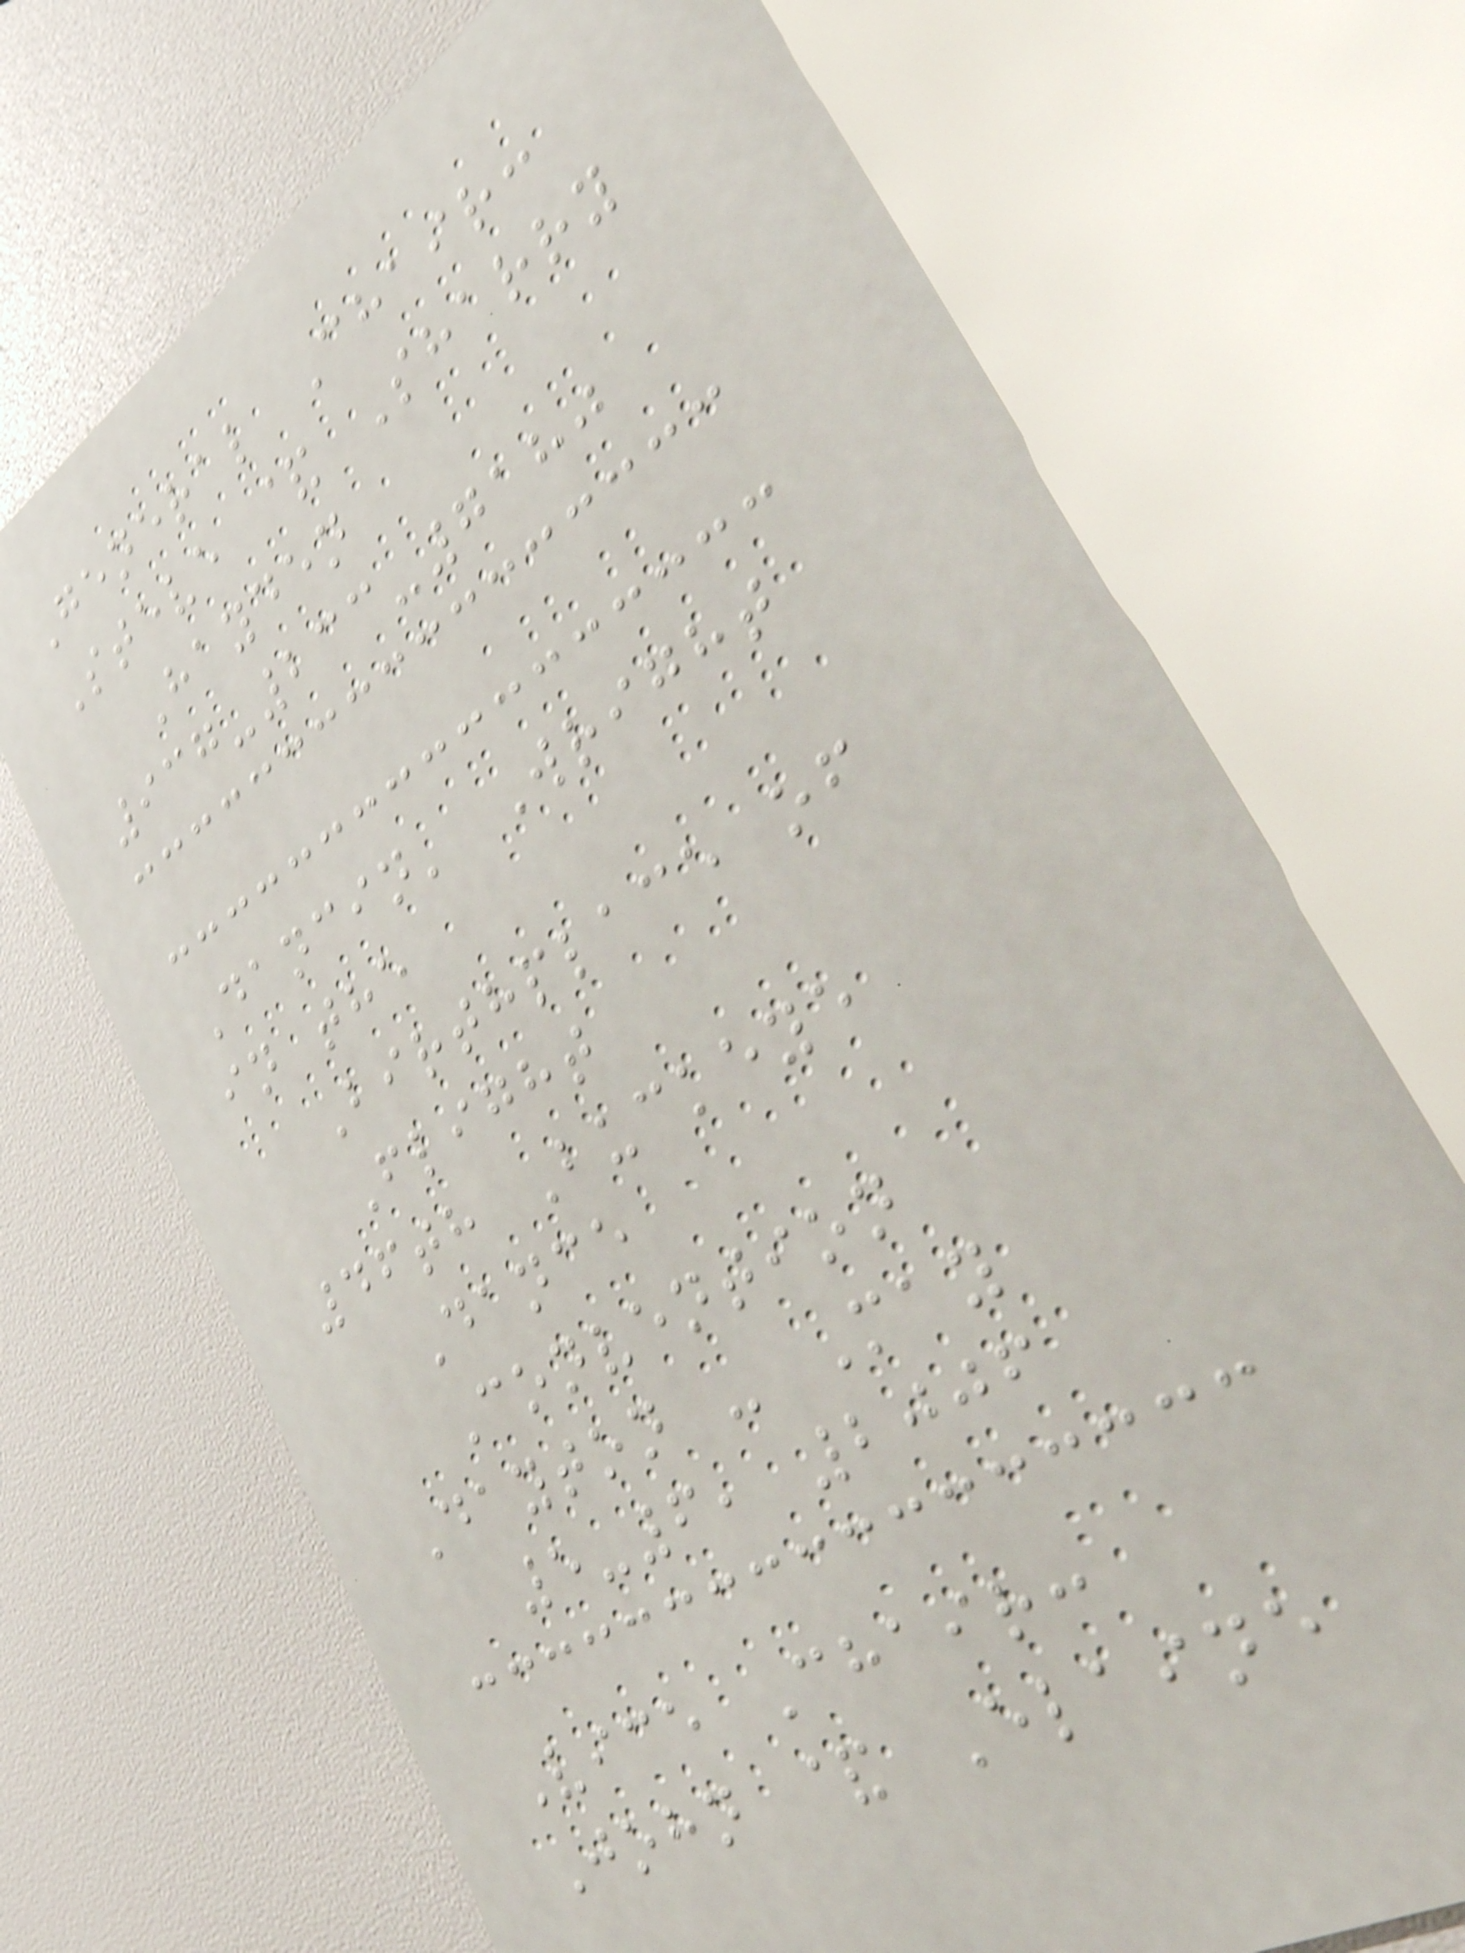General Chair:
Steve & Sharry
Hayden
937-233-7180
Dancin' Wright
in the
Birthplace of
Flight
46th Buckeye
Dance
Convention
Dayton - May
5-6, 2006
Vice Chair:
John & Elaine
